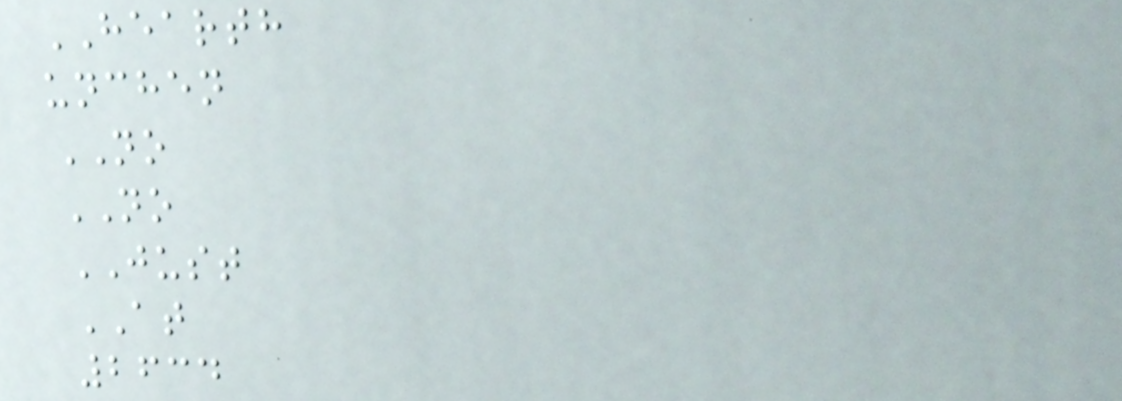HEARTH
unchen
NO
NO
JUST
AT
2634
